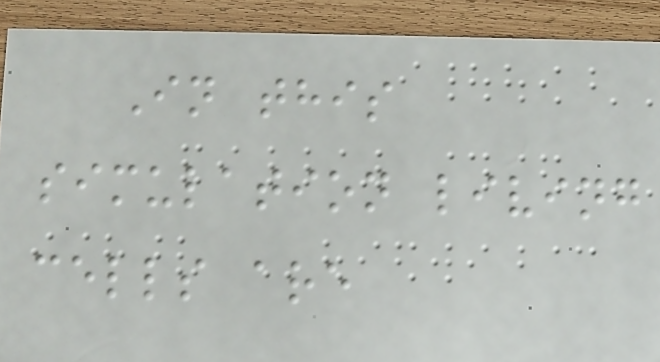In this
simulation living
cells are
